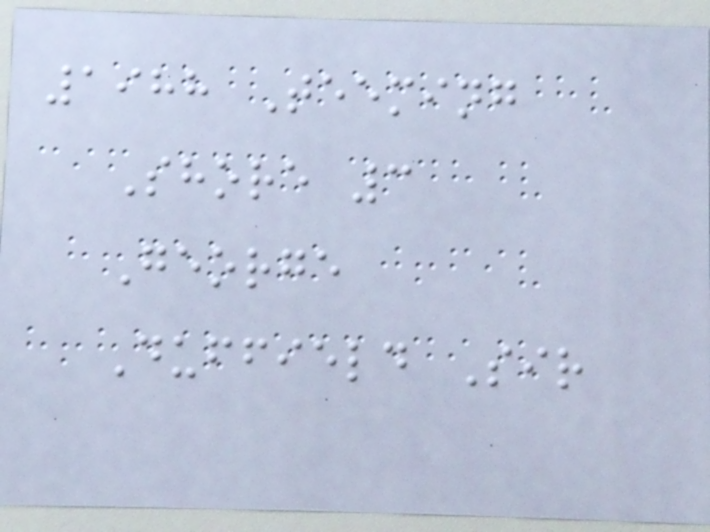1988 Teeming
Shore 3
George
Duffield Sir
